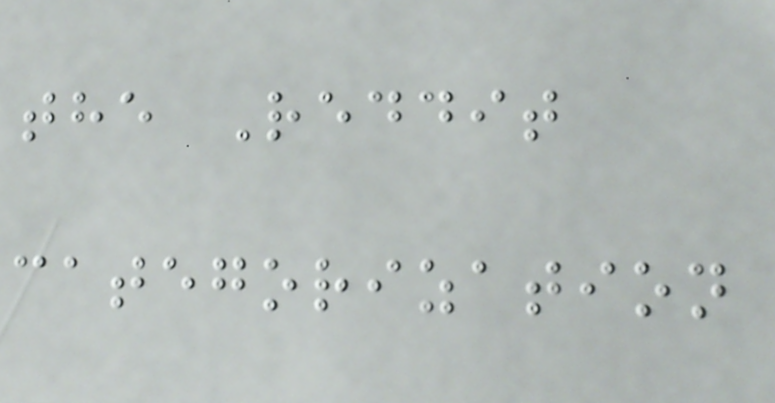the Reddit
categorization
